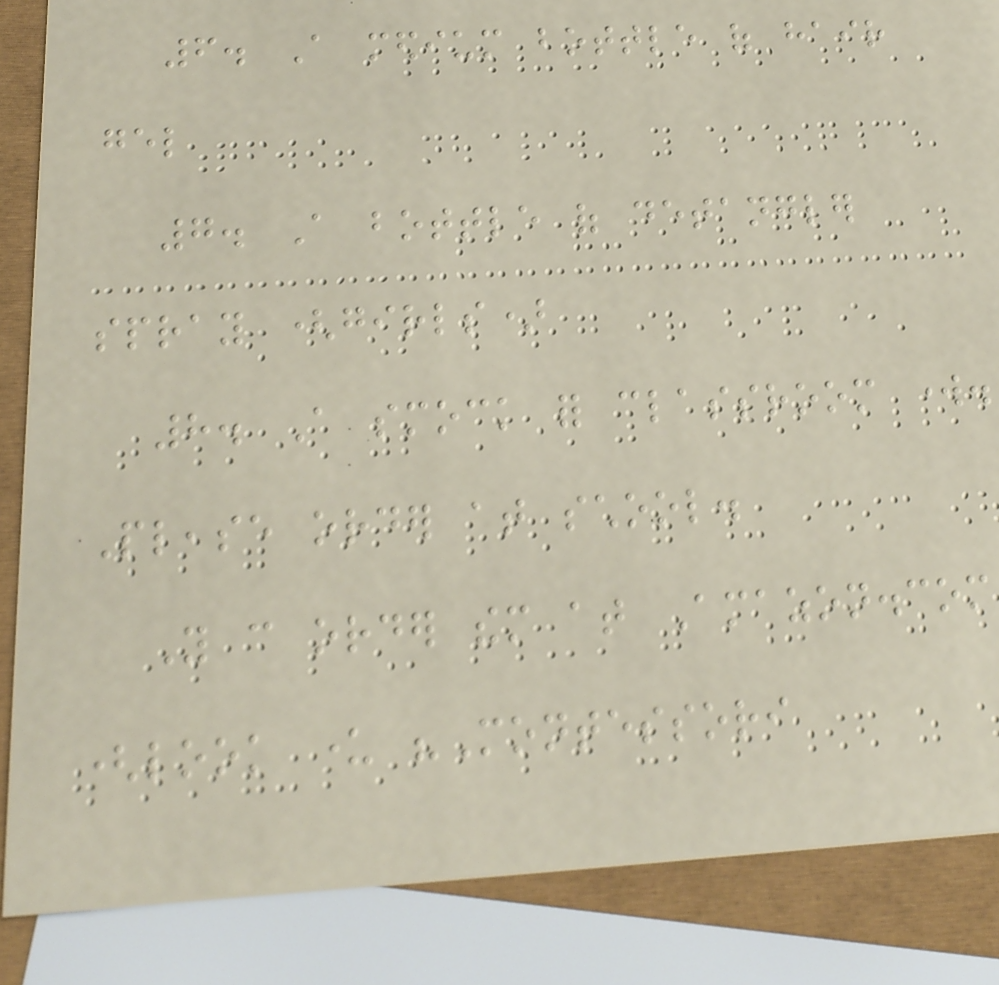6. A medium bottle of hair
gel
7. A bottle of detangler
spray (girls)
8. A smock for classroom work.
Please order at school.
You can order them at Amazon.com
(look under "Montessori
